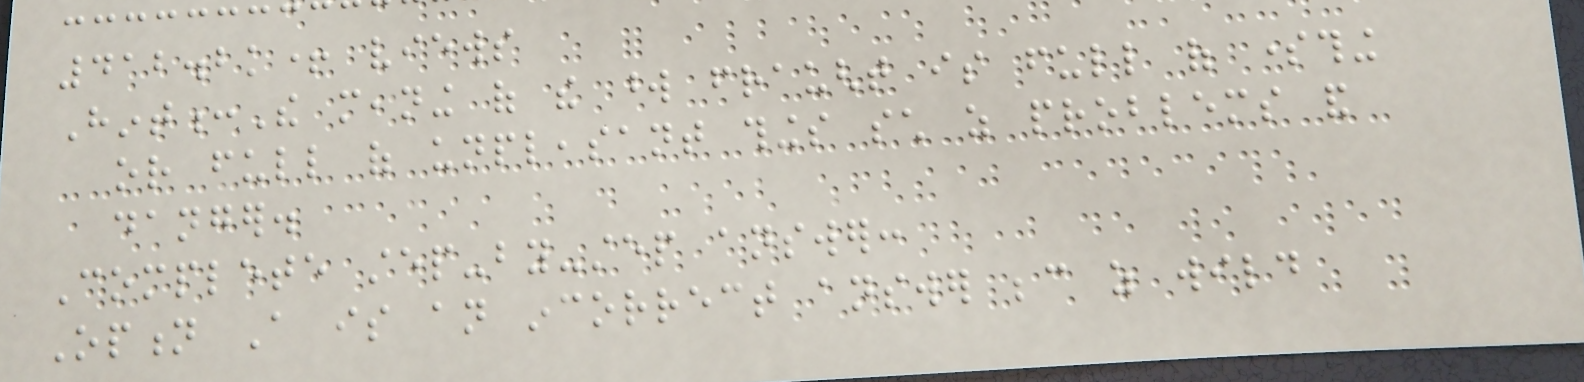412.2k+ views
Hint:The meaning of the word fraught is full of something
or full of unpleasant things such as problems and
danger.
Complete step-by-step answer:
Option A is an incorrect answer because as wild
